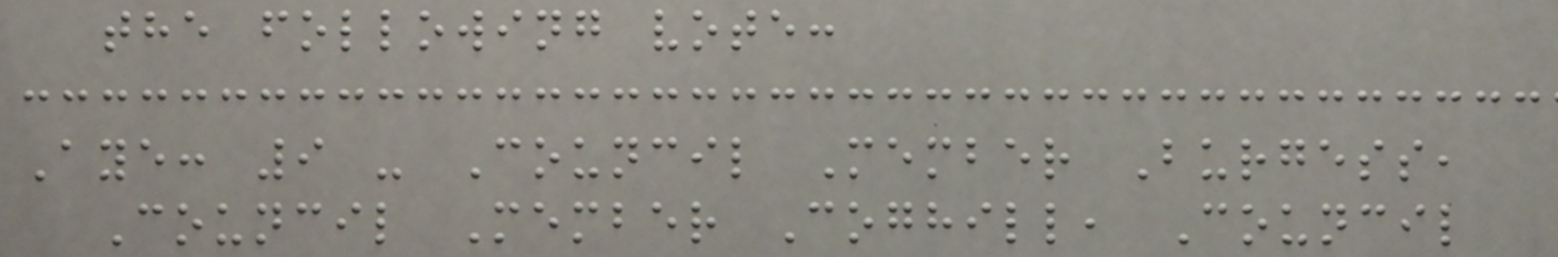the following vote:
Aye: 9 - Council Member Burgess,
Council Member Coghill, Council
